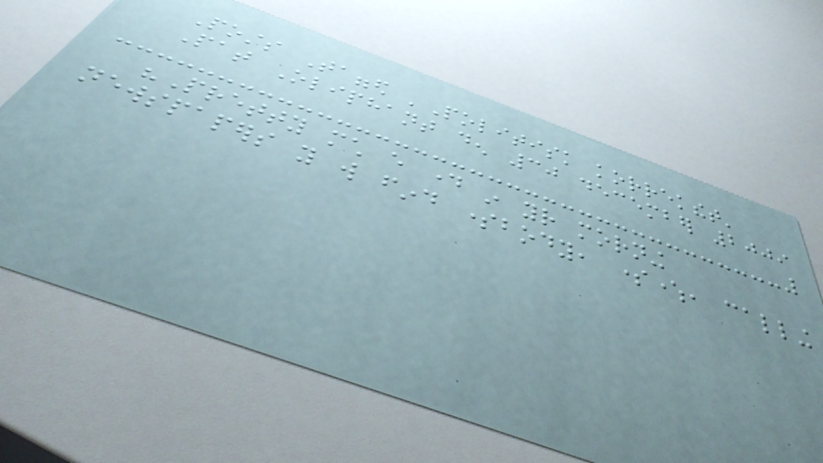Posts Tagged 'Politisk korrekthet'
Pat Oliphant den 30 december 2009
"Pretty much every day in your morning
newspapers you will find somebody, somewhere, calling
